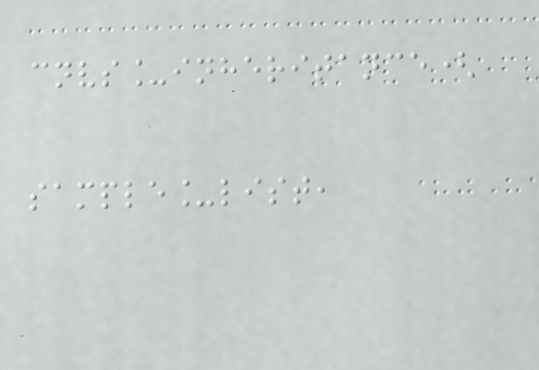cnvs_inheritance(
sample_list,
